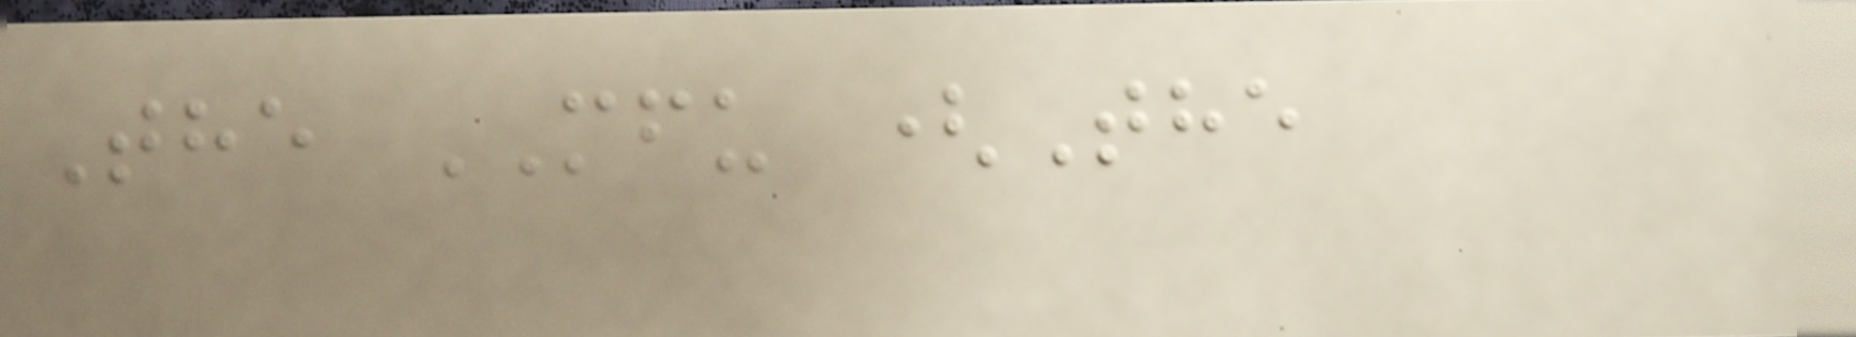The MFU (The
